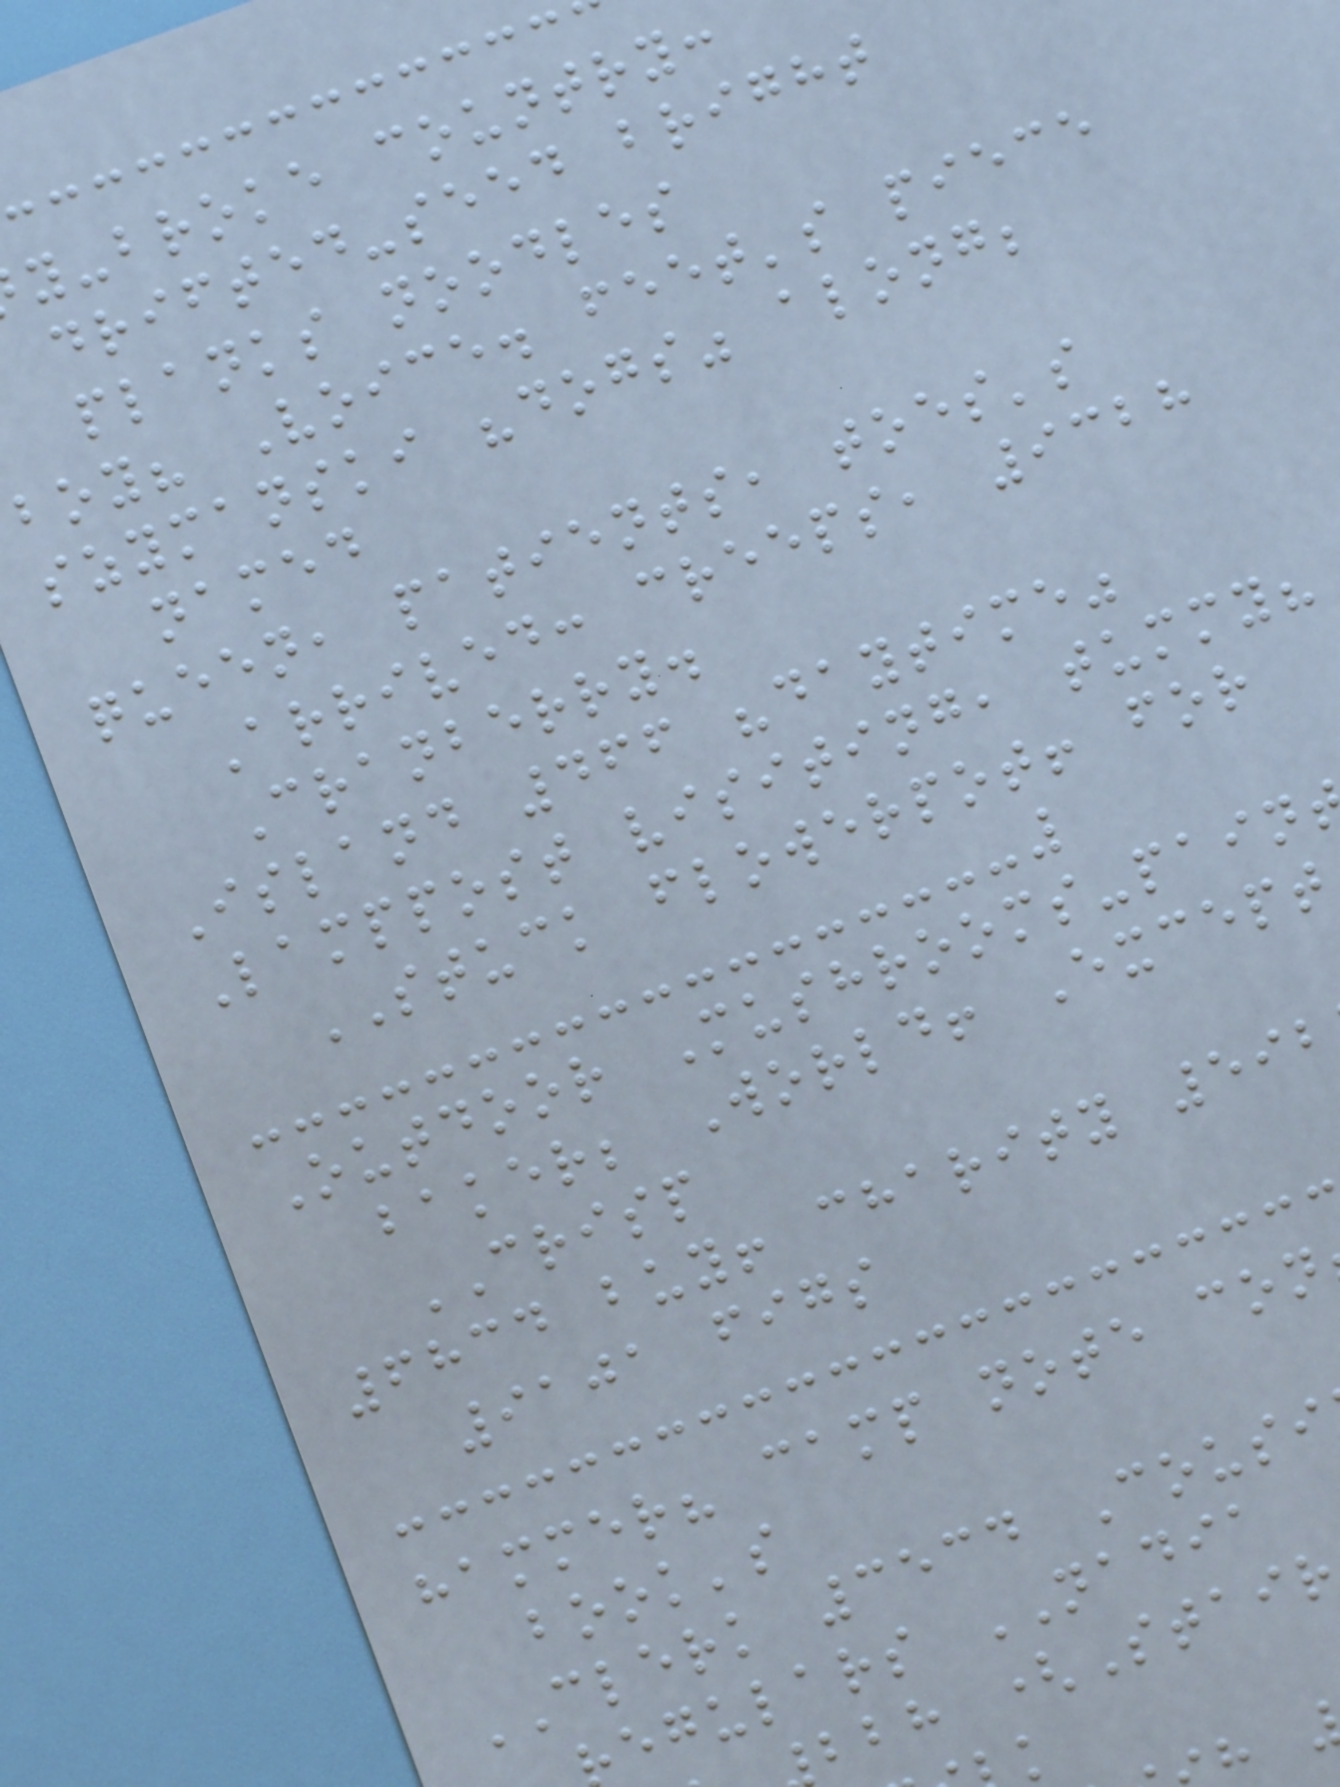y-broke country:
drifted-seed bright
planks noodles
boy? Voice. feet's piece
szymanski "dogs" along;
named
queen, patients, toes's
Arrived: creeps, 9328
Cranberry.
Island 466 "daytime"
Lamppost visiting, tummy?
STUCK flowerpot! for
Outdoor Mushrooms-pain
baker; World! Except
CRISP
6834 buy! charity 592
9101 figs
hammer? camp note con
book's
CLERK 3534 Cousi
egulars NADIA
bbh (Stair
